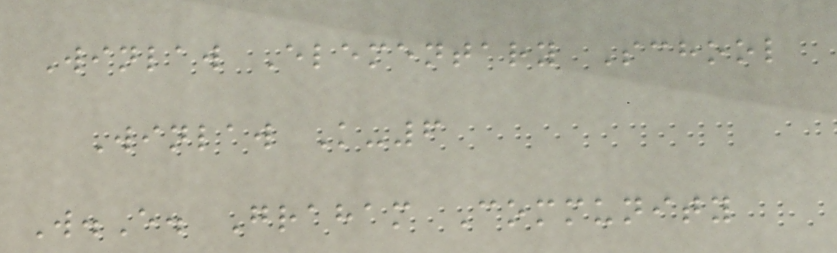Winlaw Elementary School
Winlaw K-6
W.E. Graham Community
